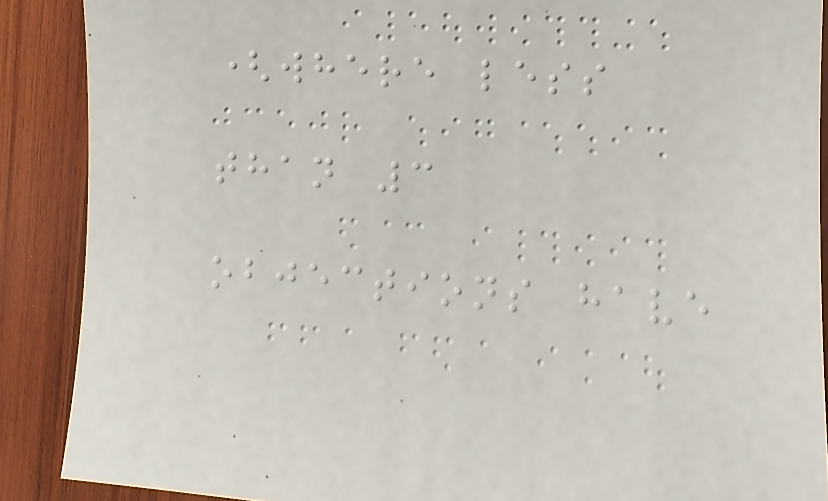(where less
than 3
objections have
